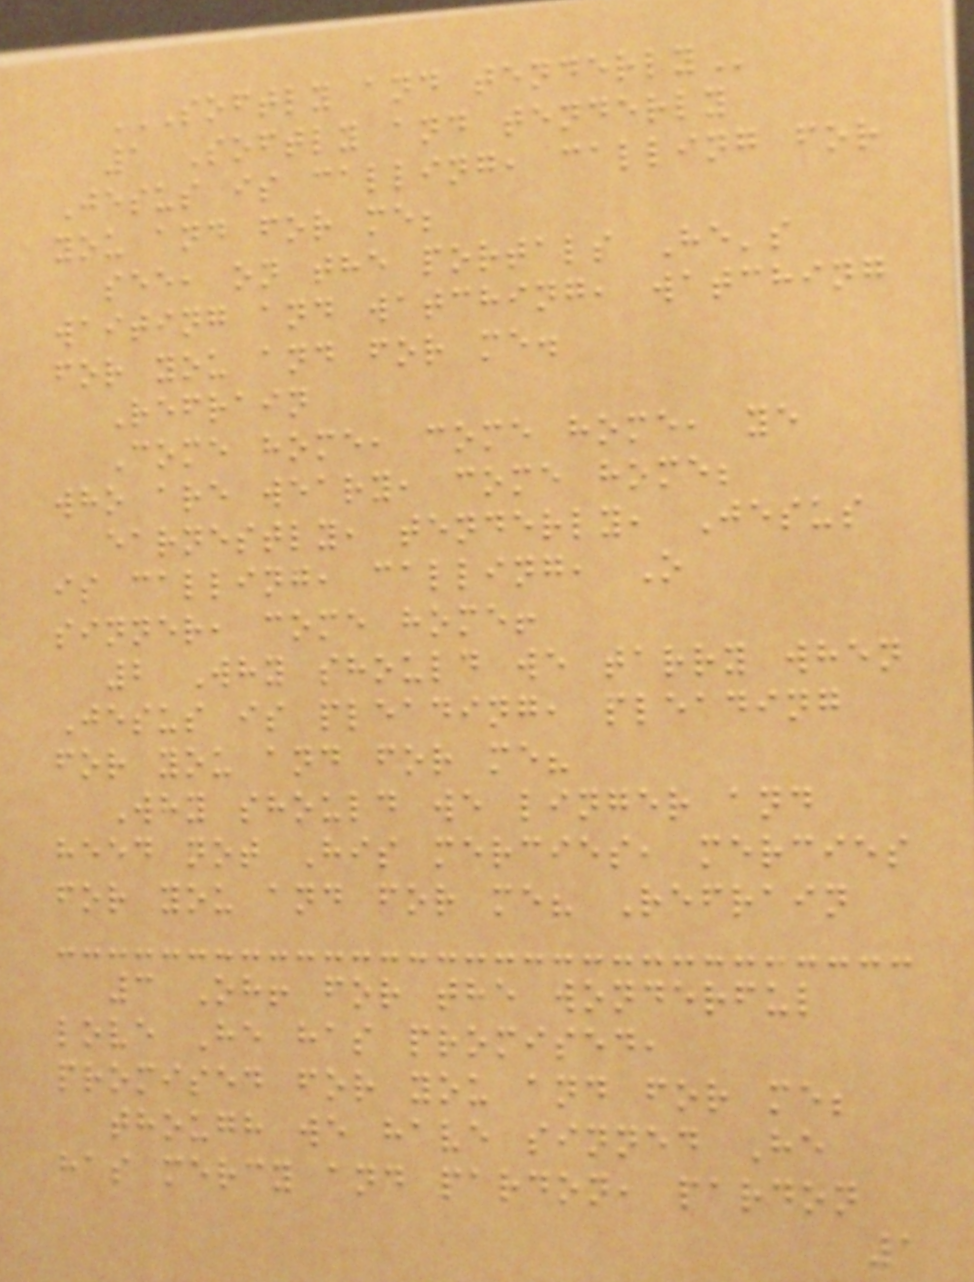SOFTLY AND TENDERLY
1 Softly and tenderly
Jesus is calling, calling for
you and for me;
see, on the portals He's
waiting and watching, watching
for you and for me.
Refrain
Come home, come home, ye
who are weary, come home;
earnestly, tenderly, Jesus
is calling, calling, O
sinner, come home!
2 Why should we tarry when
Jesus is pleading, pleading
for you and for me?
Why should we linger and
heed not His mercies, mercies
for you and for me? Refrain
3 Oh! for the wonderful
love He has promised,
promised for you and for me;
though we have sinned He
has mercy and pardon, pardon
1
